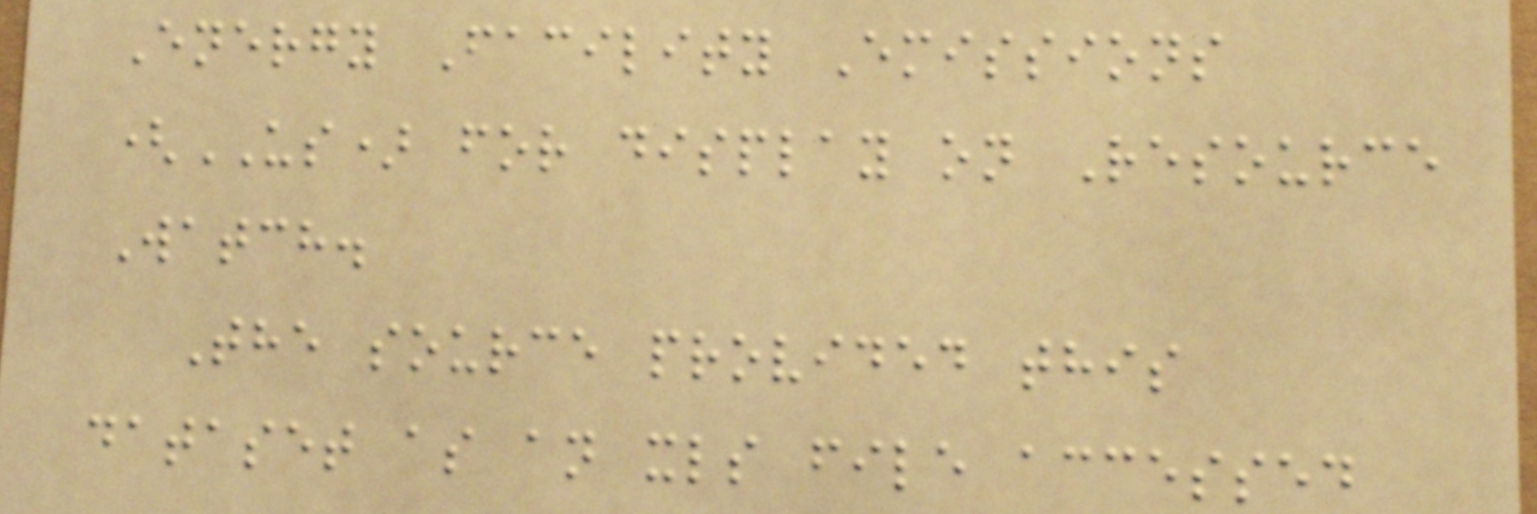Energy Facility Emissions
(US) for display on Resource
Watch.
The source provided this
dataset as an xls file accessed
